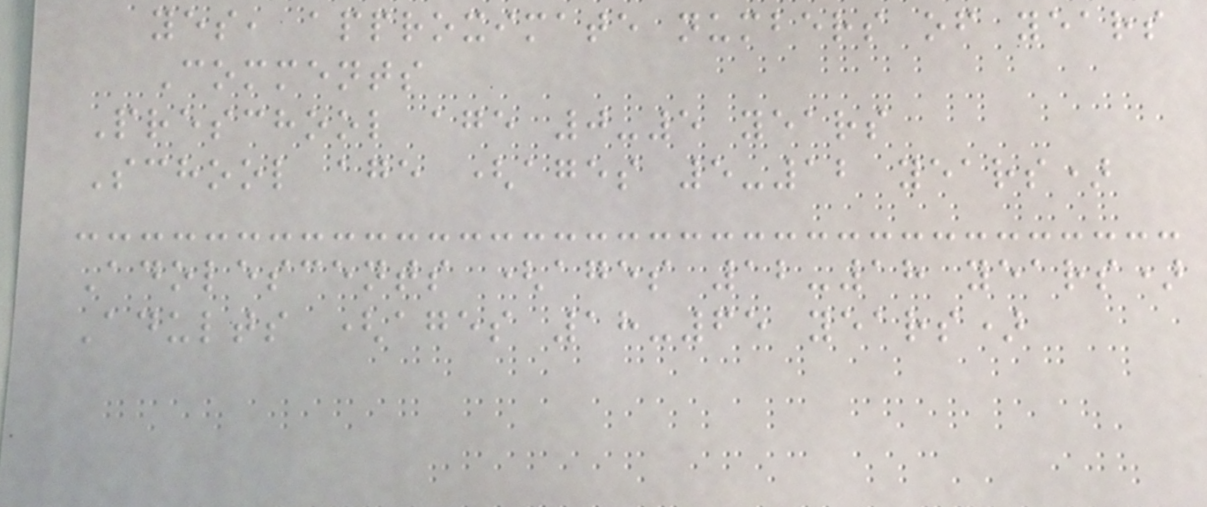yes, approximate numbers of years
Comments
Preschool age 0-5 years
School age (ages 5-12 years)
Adolescents (ages 12-18 years)
Adults (ages 18-65 years)
